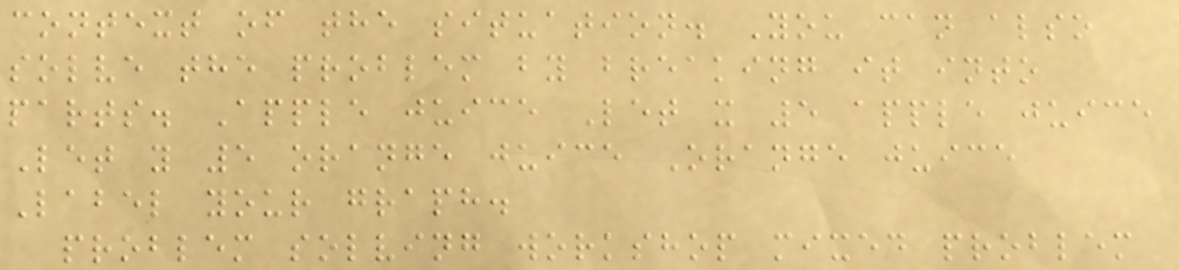context of the situation. You can also
solve the problem by breaking it into
parts. Apple juice Let x 5 apple juice
Let y 5 orange juice Orange juice
Label your graph.
problem solving workshop mixed problem
